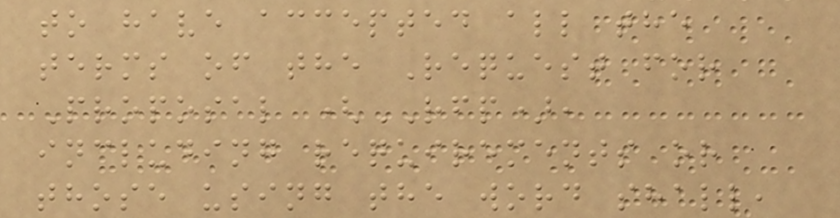to have accepted all the
terms of the Request for
Proposal (RFP),
including requirements or
those using the word shall,
